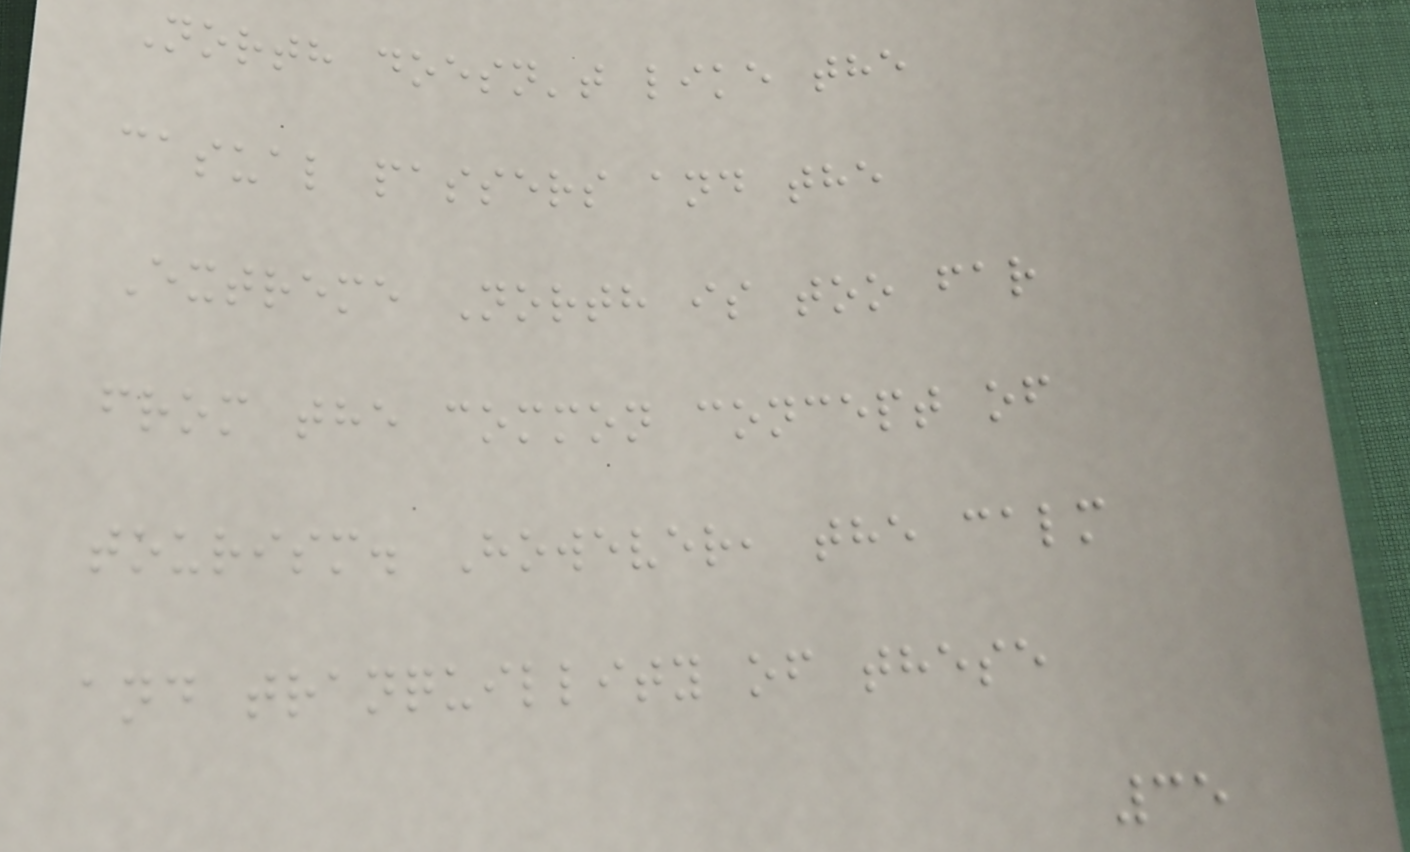North doesn't like the
casual passers and the
Extreme North is too far
from the common concept of
tourism. However, the calm
and tranquillity of these
35
